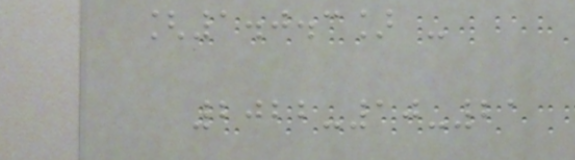[1.0.3] -
2022-10-21
